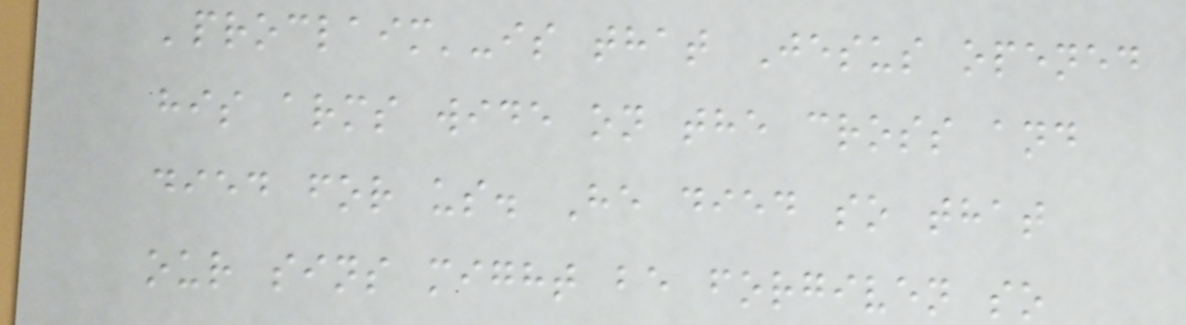'proclaim'-is that Jesus opened
his arms wide on the cross and
died for us. He died so that
our sins might be forgiven so
